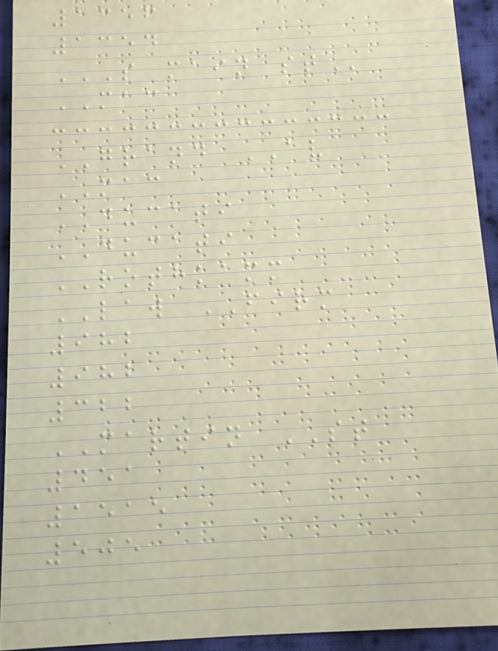1356
1354
S MAIN ST
MAC
GRAND AV
MAC
DUCATI
DUCATI
ROTHKAMM
LAW FIRM
982
982
322
MARTIN ST
451
1515
505
